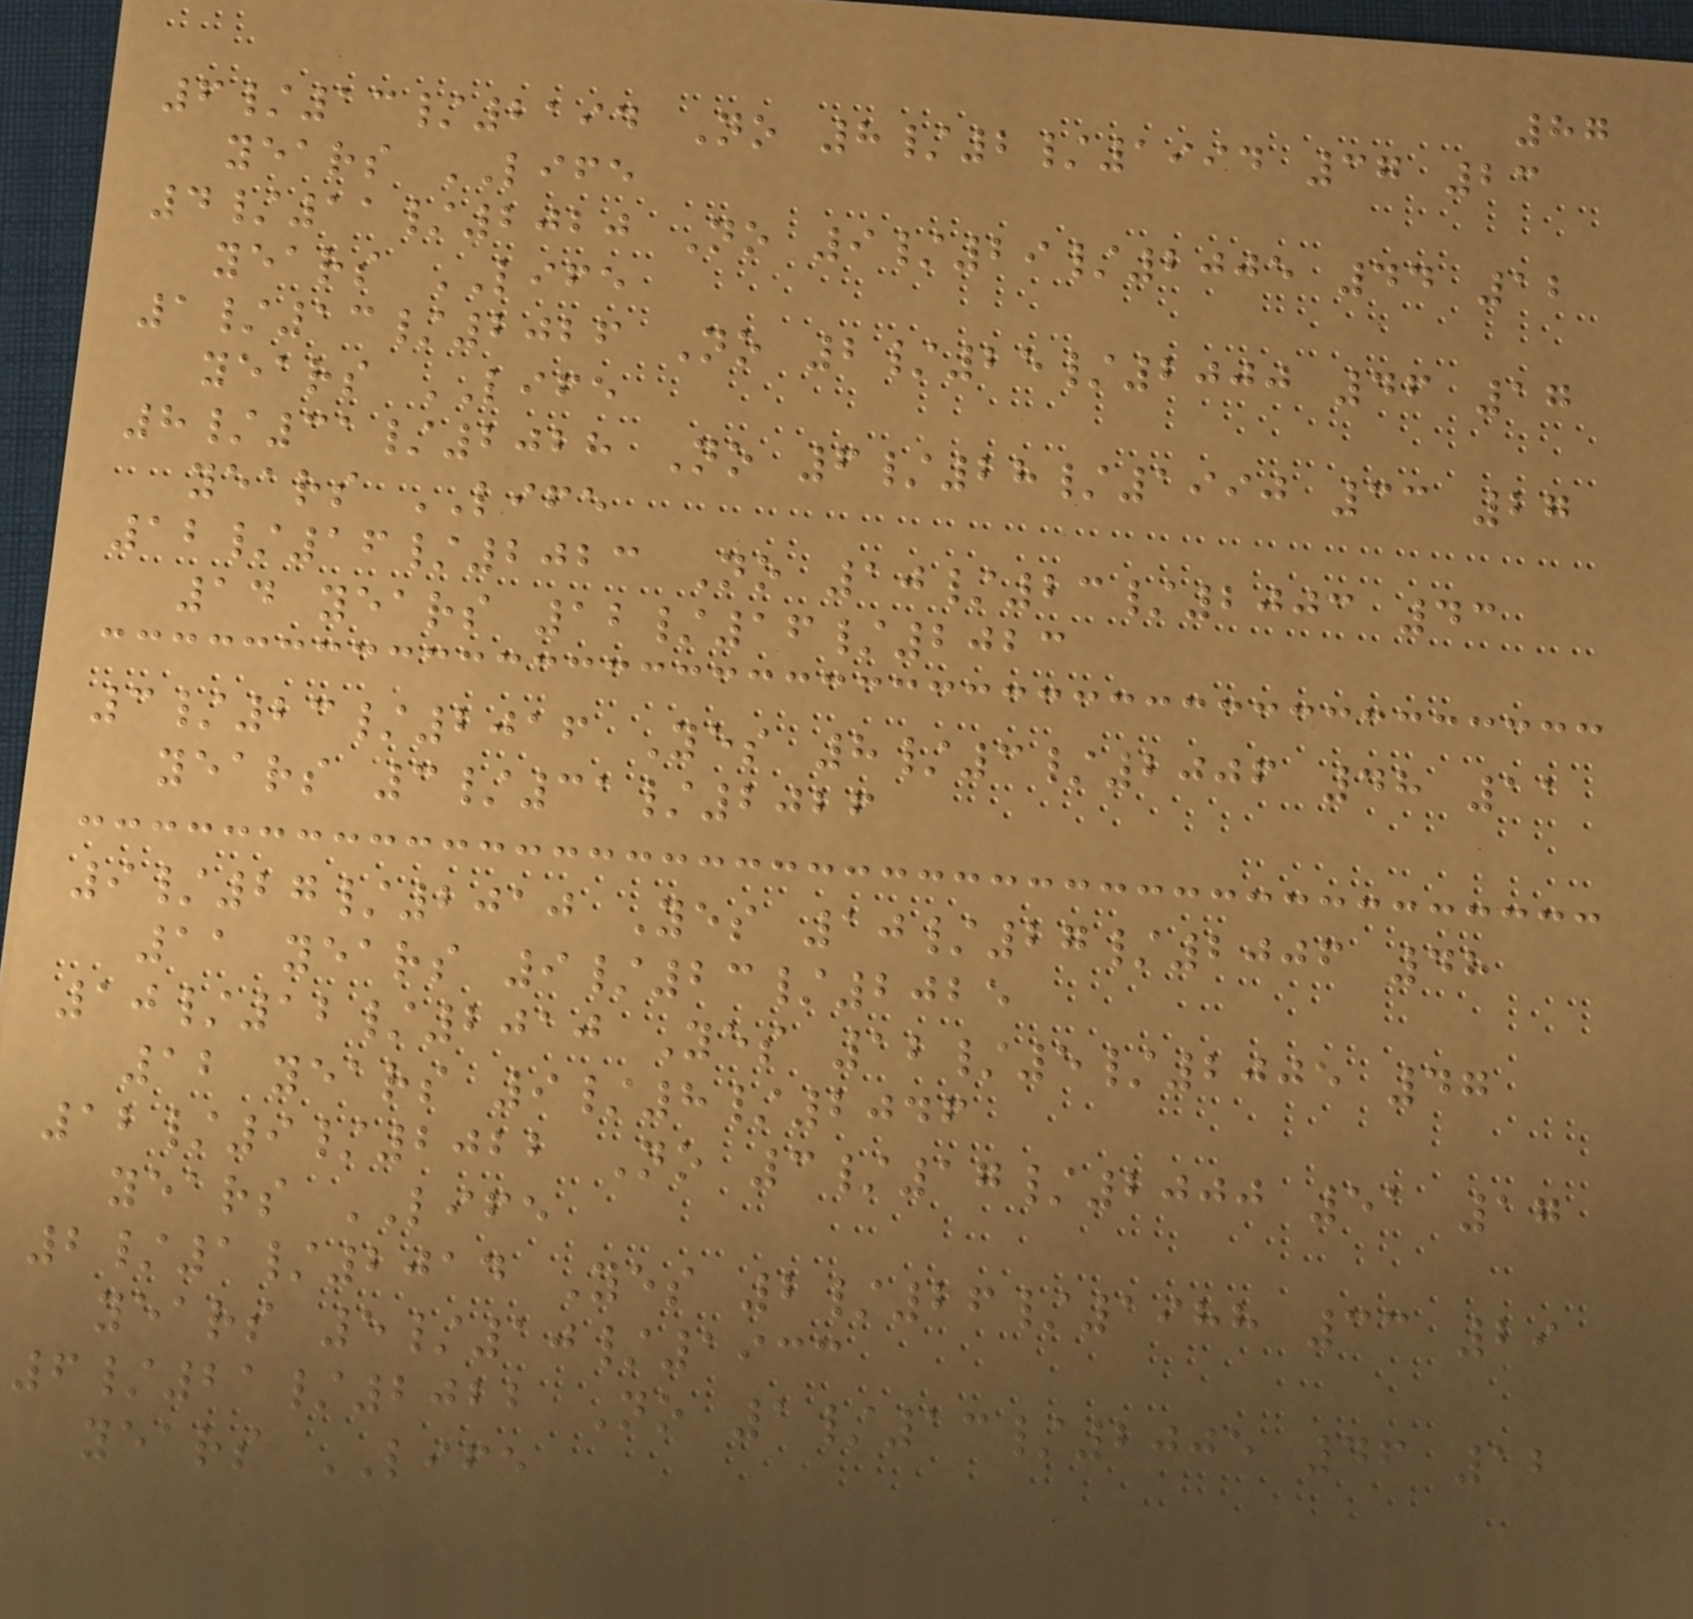87
6/13/2194 No 8/2/1994 37 23
years LIFE
4/11/2020 No 9/29/2005 44 12
years LIFE
1/13/2026 No 2/25/2000 46 17
years LIFE
8/31/2028 No 6/28/1990 33 27
years LIFE
12/16/2023 No 10/23/2003 43
14 years 12/16/2023
3/23/2016 Yes 8/3/2006 48 11
years 3/31/2026
9/27/2010 Yes 10/27/2006 48
11 years 9/23/2025
10/12/2010 Yes 12/5/2005 47
12 years 9/8/2046
12/9/2022 No 3/17/2000 51 17
years LIFE
2/1/2014 Yes 2/26/1988 33 29
years 5/10/1933
6/21/2022 No 1/13/2005 46 12
years LIFE
